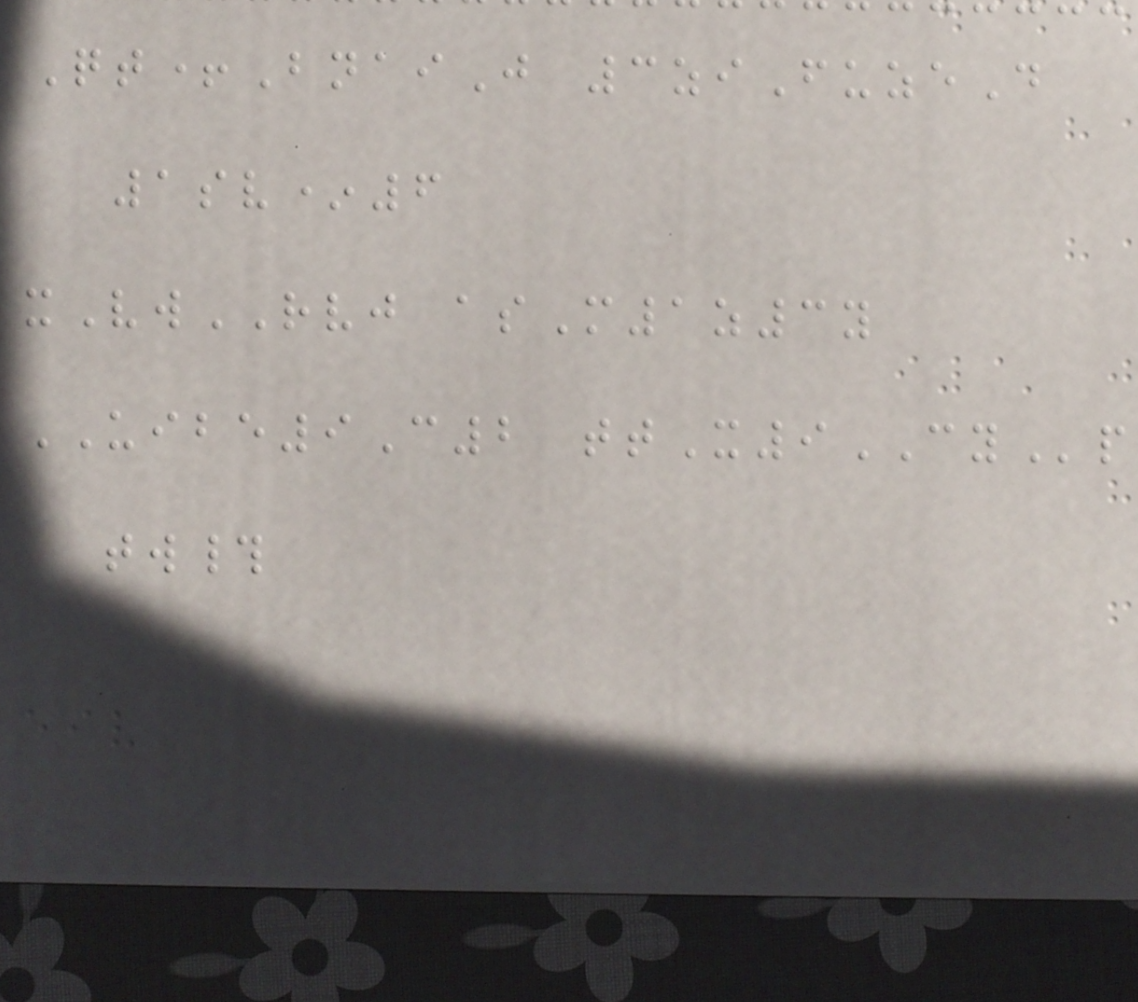Qt+BnaiJ 3ziFuzeD
1sv*6
xVwRVJ asM1z3y
UIBE9C2 ttX9CYp
tw#
